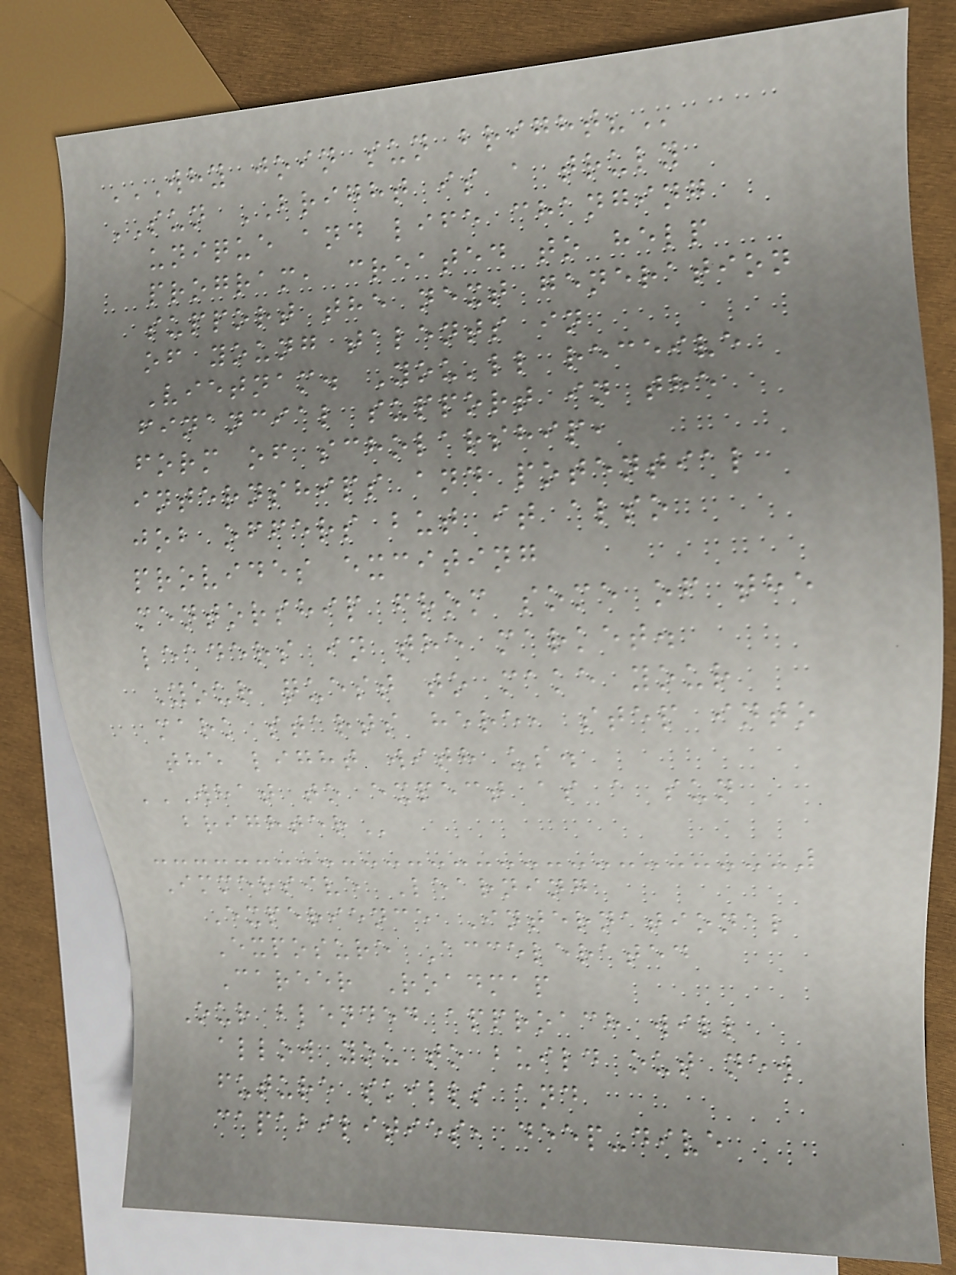WHY JOIN SUN BRIGHT?
SUN BRIGHT is a truly
unique and life changing
program, created to help
support the next generation
of young talents in
Vietnam. You'll receive
financial support in the
form of scholarship,
internships and potential
job offers but it also
provides exciting
mentorship from some of the
leaders in the market.
Your quest to make your
mark starts here, step into
the light with us.
WHAT TO EXPECT AS A SUN
BRIGHTER
Immersive Learning
Experience International
Exposure Accelerated
Career Roadmap
Our blended approach will
allow you to build out new
future skills and
capabilities, deep-dive
